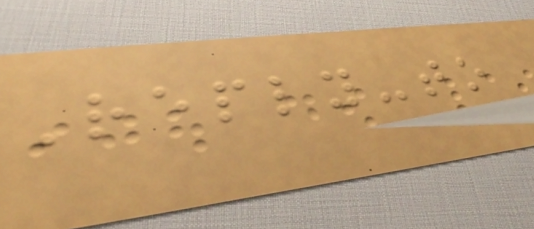Reply-to
